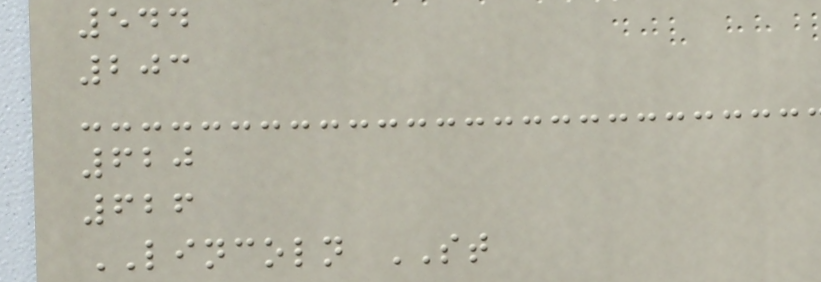544
203
620
626
LINCOLN ST
